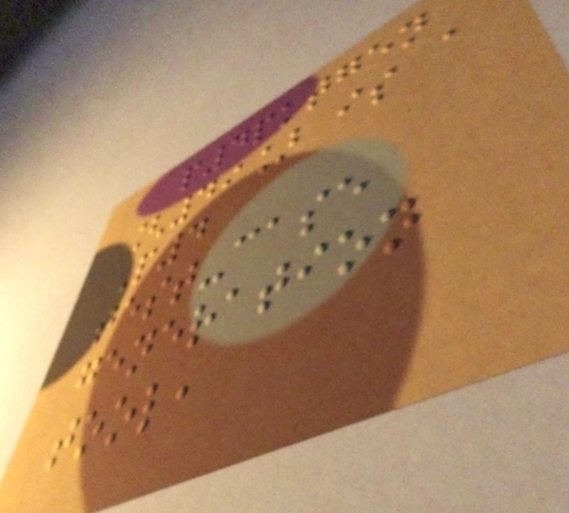p4pktgen
[49] is a
P4
test-case
generation
tool,
